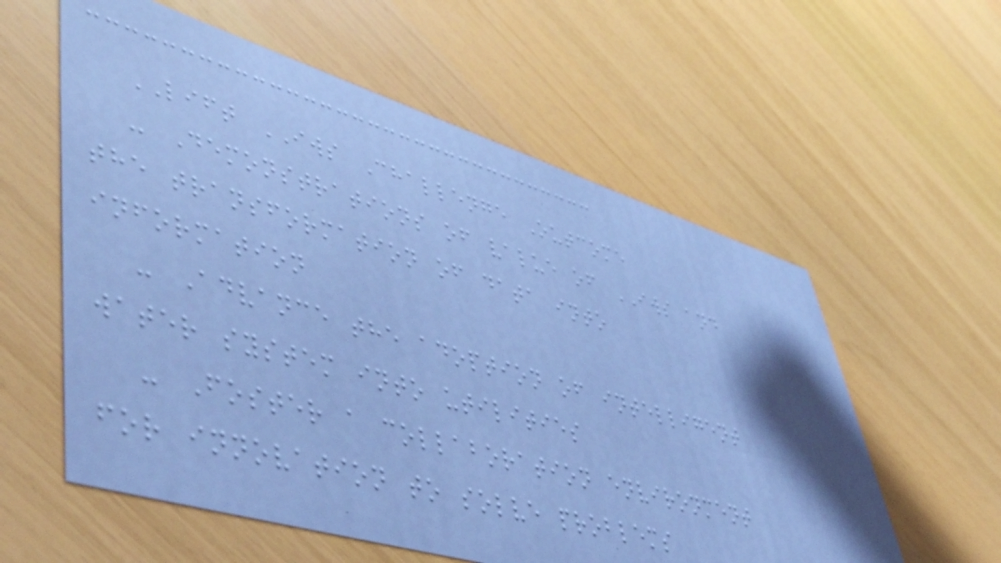LIFT IWS Challenge Outcome
- Demonstrations of value of IWS and
the transformation of data into
information
- Advance the adoption of intelligent
water system into utilities
- Foster a collaboration environment
for innovation to solve problems
